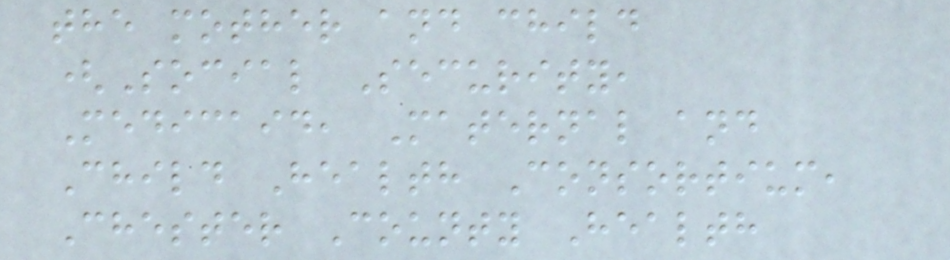the mother and child
(Social Security,
Medicaid, Maternal and
Child Health Consortium,
Chester County Health
